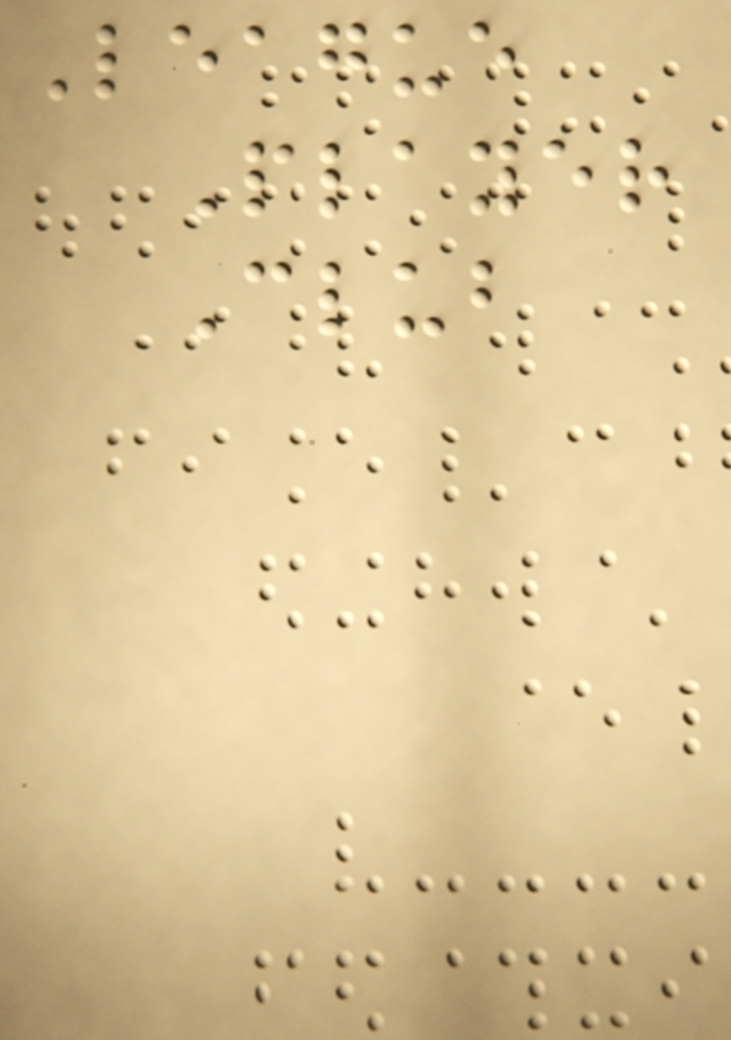League
Player
Club
